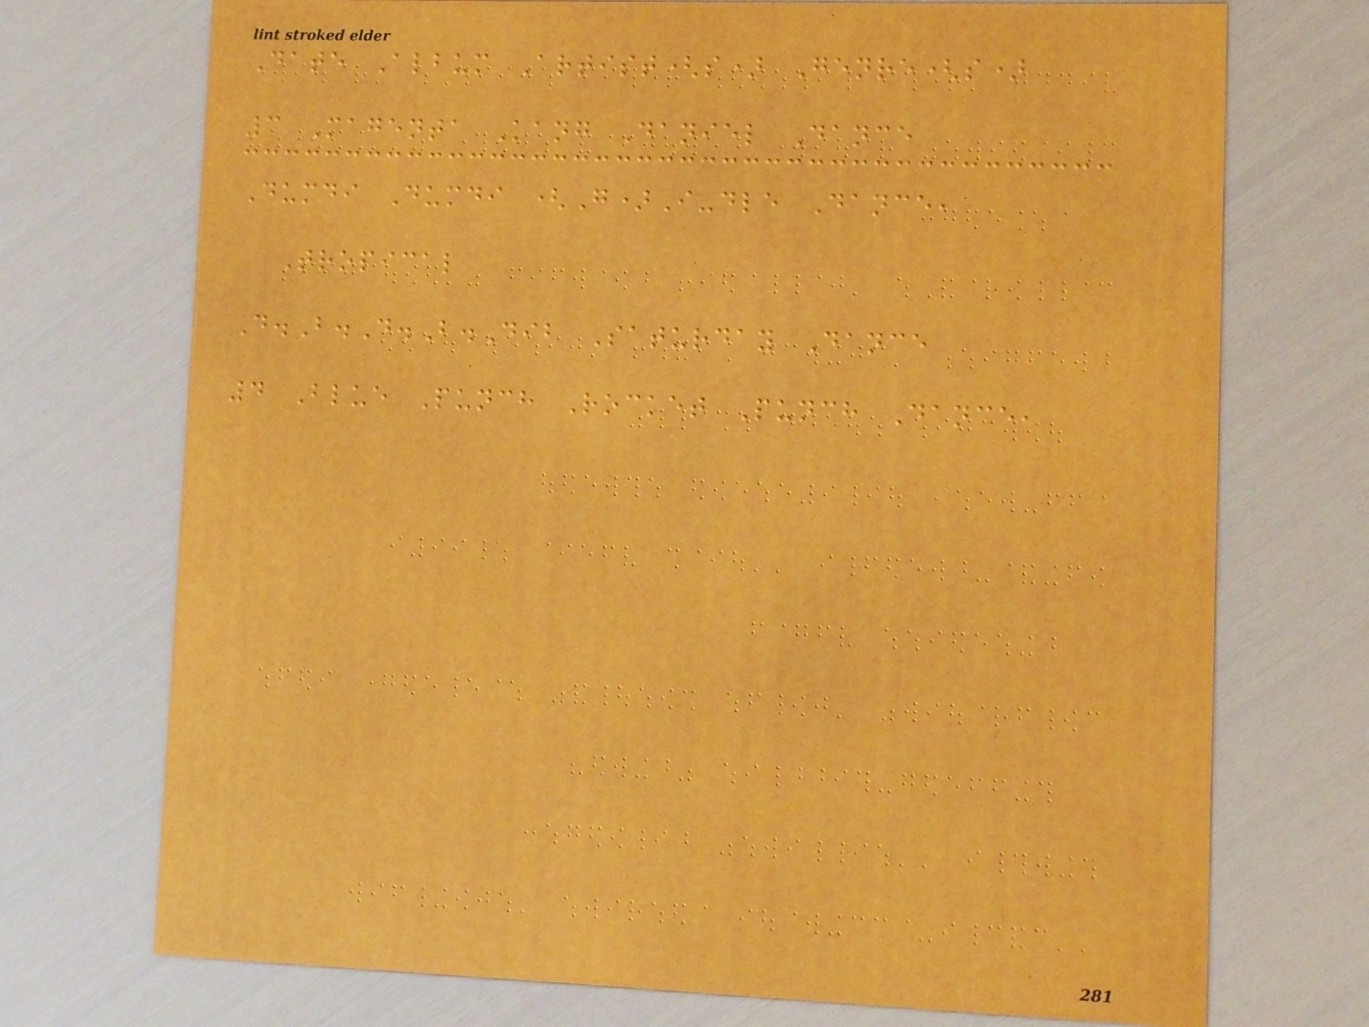Date Album Artist(s) Genre(s)
3 Magenta Kang Daniel Dance
Dumdi Dumdi (G)I-dle Dance,
Tropical
D.B.D.B.Dib Saturday Dance
4 Blue Punch Rocket Punch Dance,
